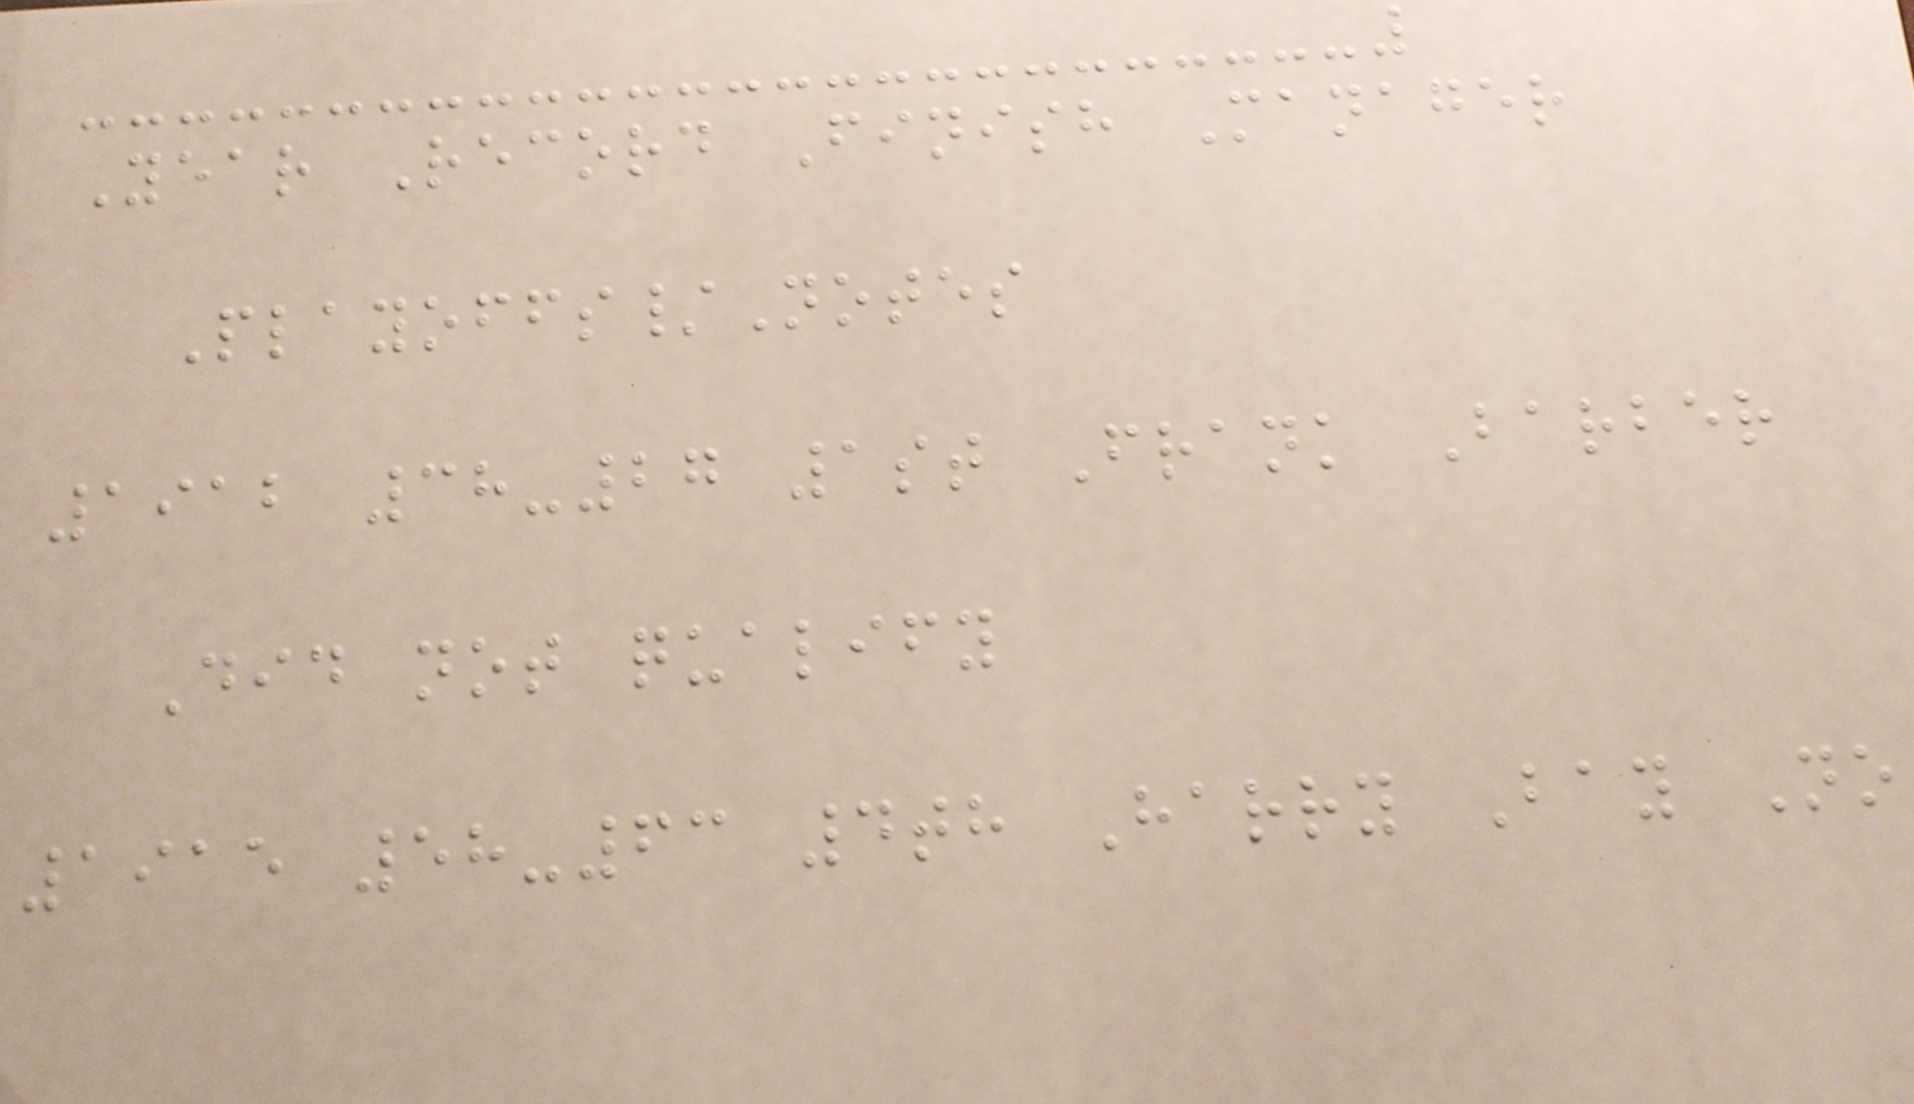Year Record Finish Manager
Playoffs/Notes
1912 38-27 1st Frank Barber
Did not qualify
1915 58-63 4th Harry Bay No
